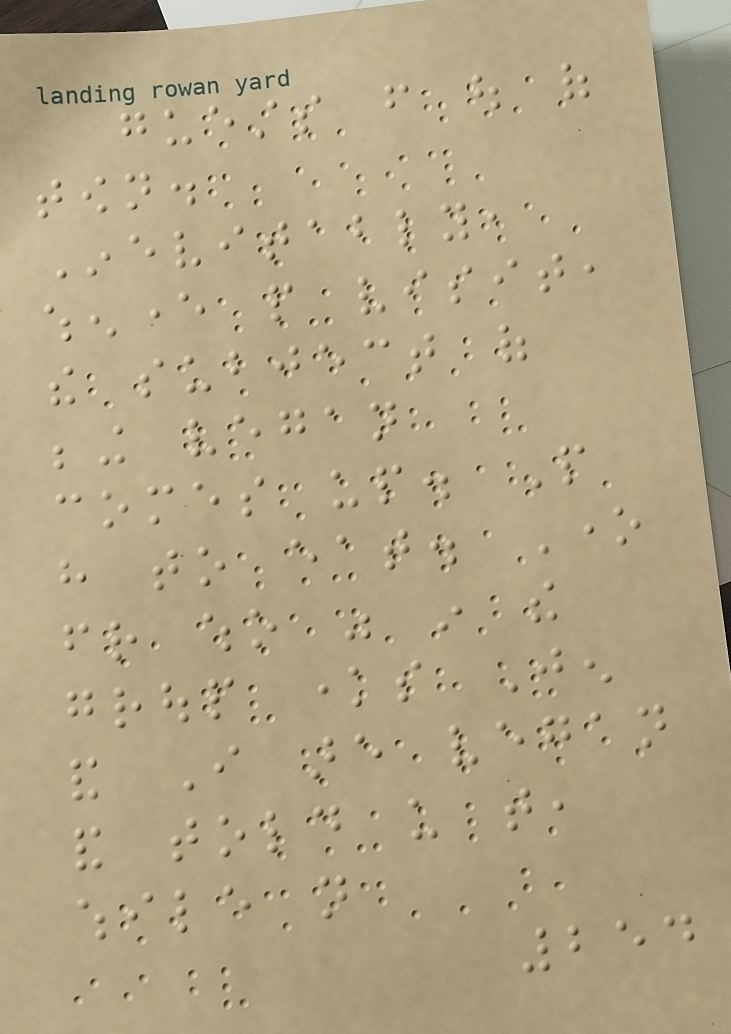guests from out of
town.
Inevitably,
whenever people visit,
the subject of
being vegan
comes up. People
have to eat. One
friend who was in the
group knows Jen
and I are vegan
and told us that,
while not
254
